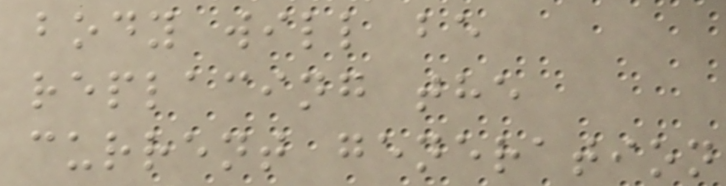body will be
replacing the
current generation
